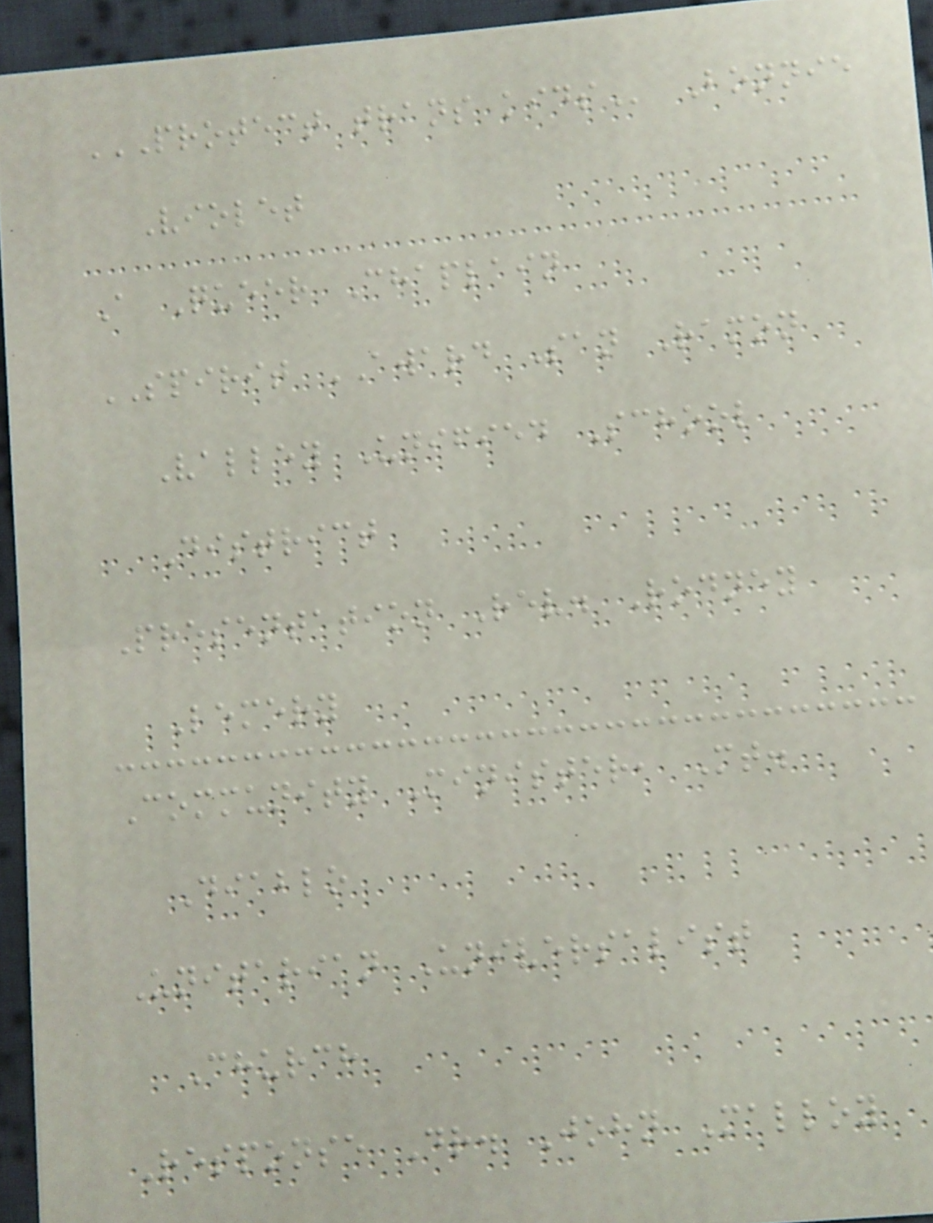PROTECT TRANS KIDS Bonnie
Violet
A Queer Chaplain
SPIRIT AWARD San Ramon
Valley Unified School
District
Presentation Rev. Rodney
Lemery
Community Minister, Mt.
Diablo
Unitarian Universalist
Church
Response Dr. John Malloy
